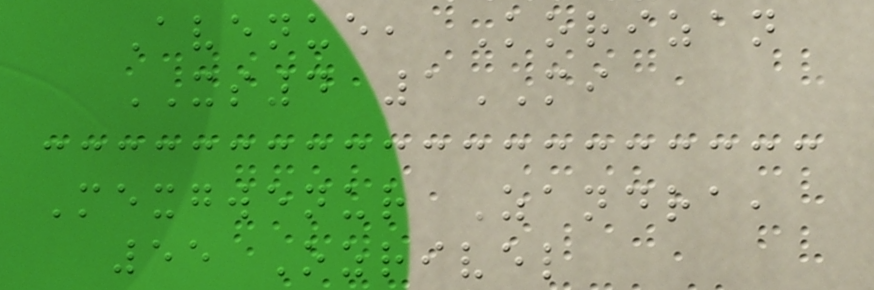Avenue, Korizan
XS4 1MI
Mexgwenur Zandra,
55 Ozrivel
